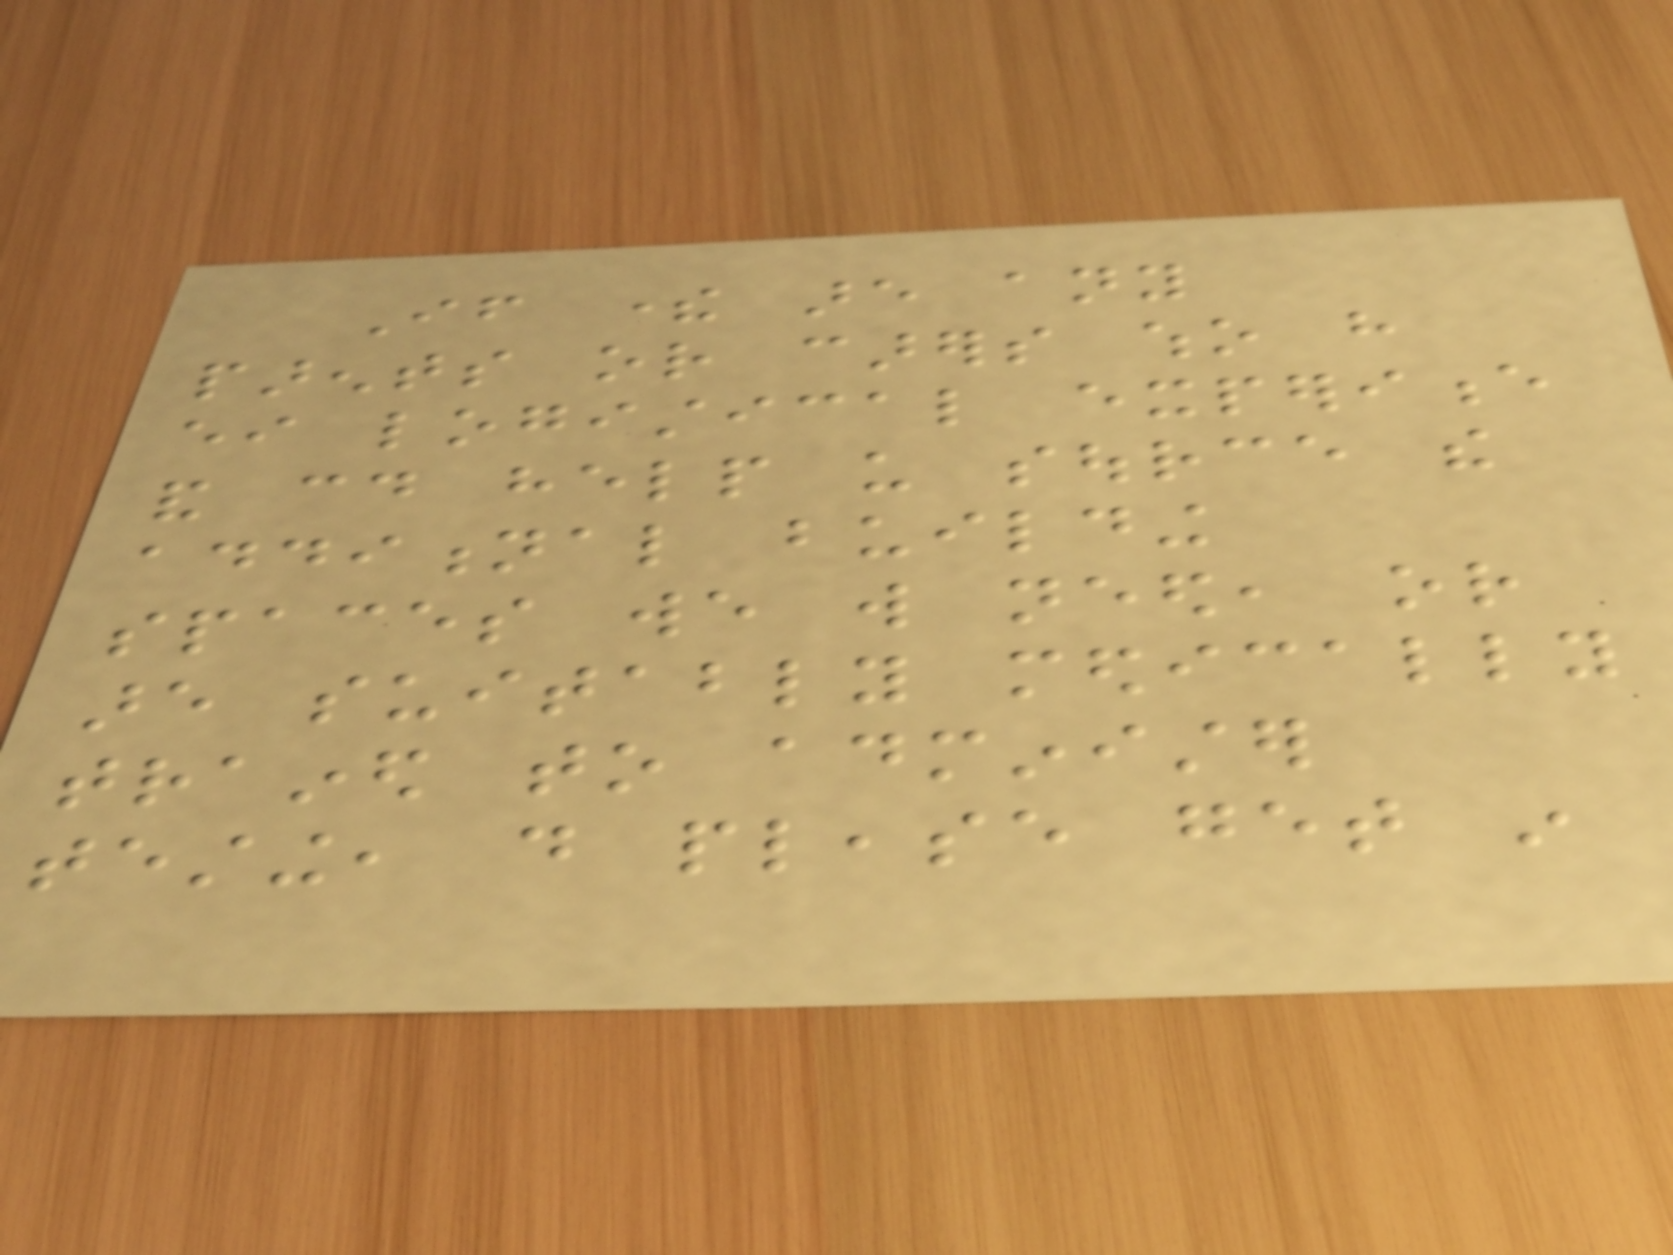If there are any
parents or carers who have
either logistical experience
and could help us source the
additional building
spaces we will need, or
are suitably medically
trained to administer
testing, do please get in
